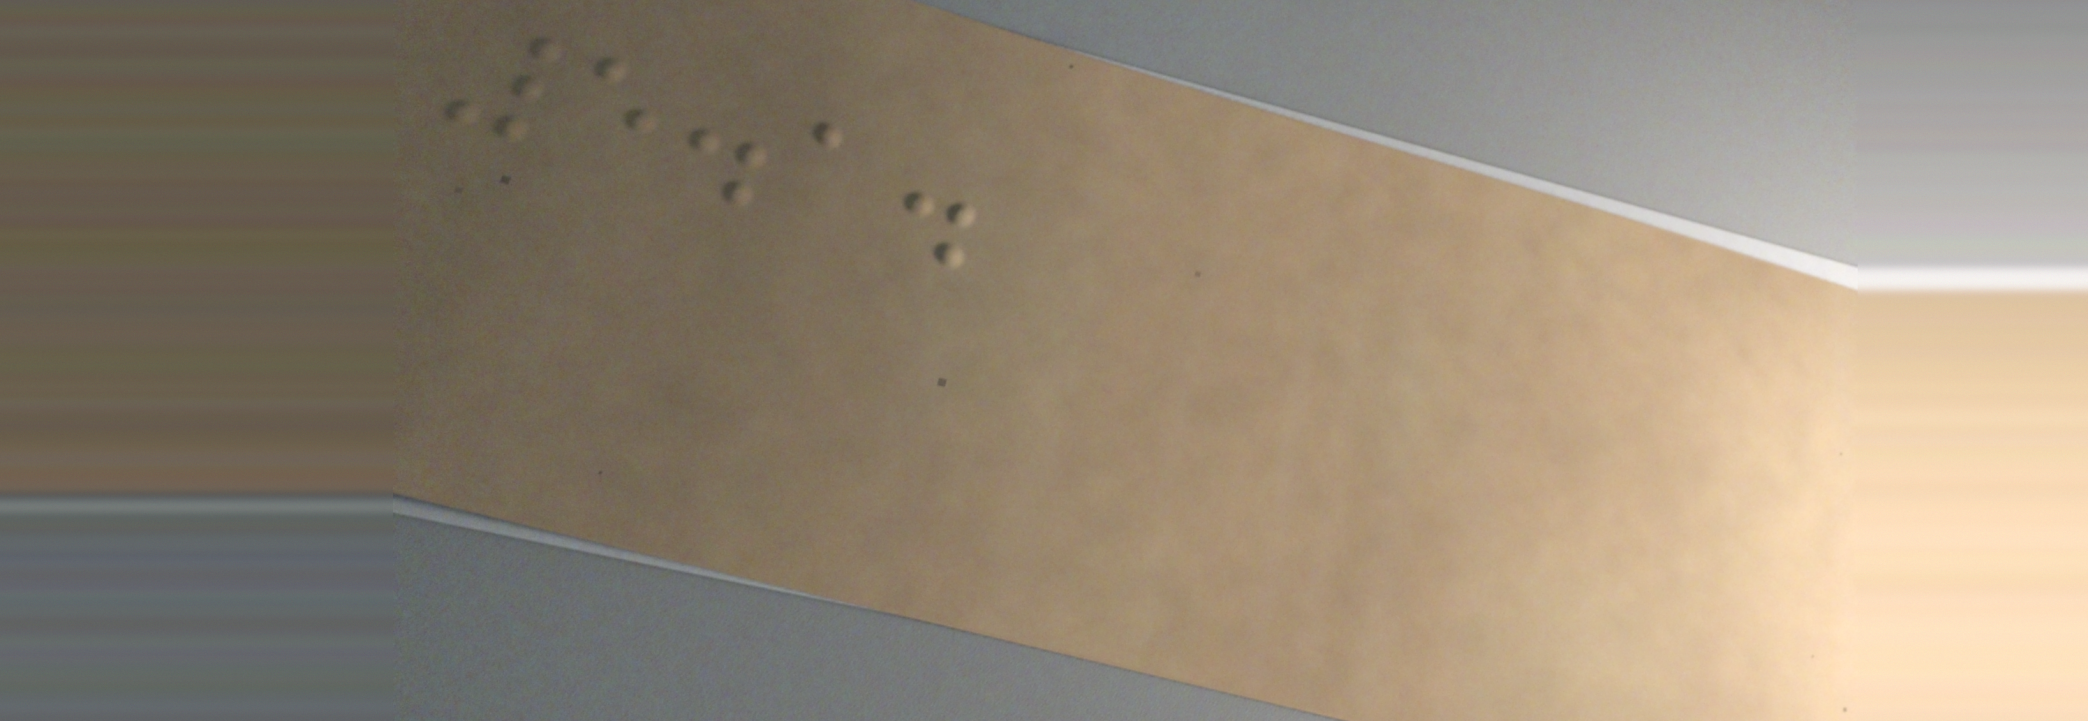5.1.
